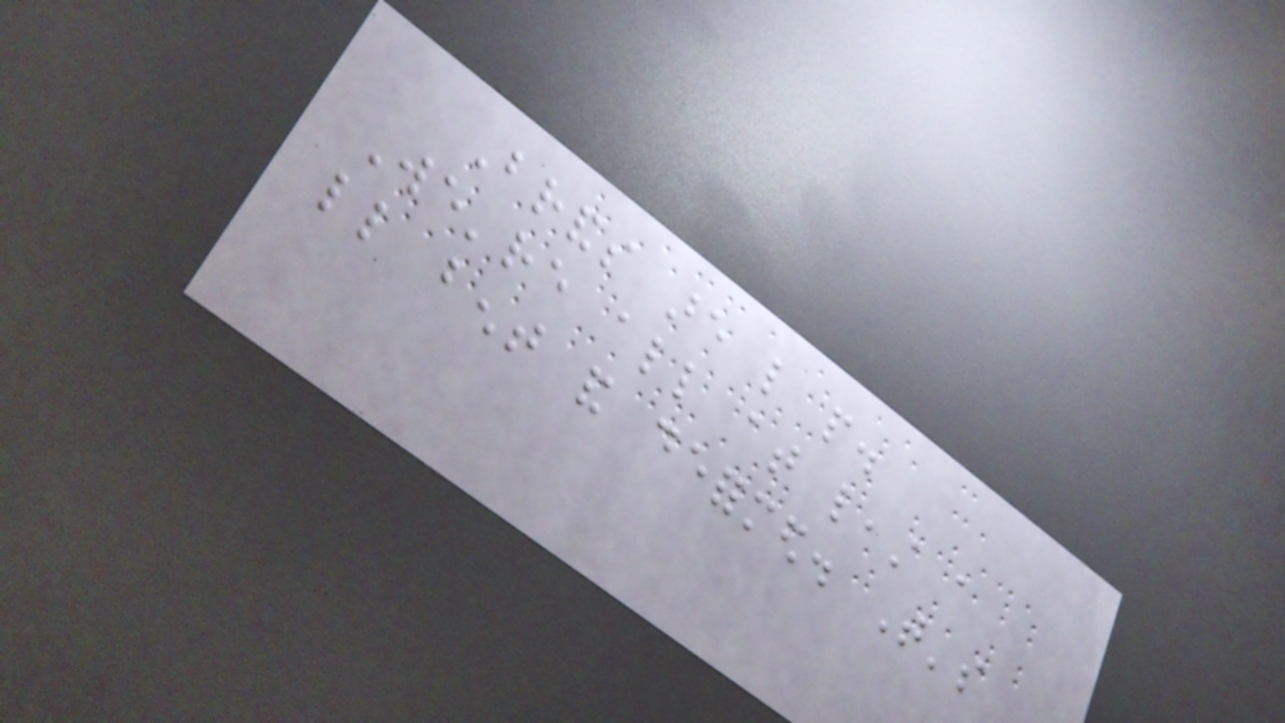Brands are like people.
We're all at least a
little bent and deformed. That's
